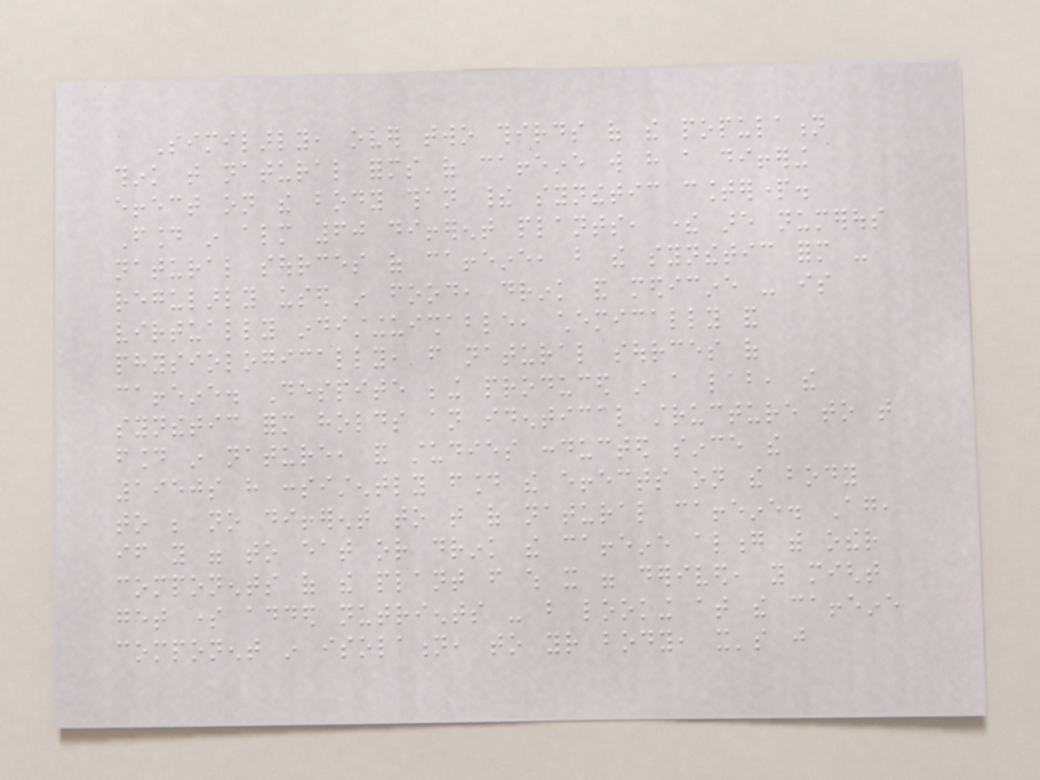Similarly, over two thirds of the population
think that natural forms of caffeine will have a differing
effect on the body than their synthetic counterpart.
Found in almost 60 different plants, there are numerous
natural sources of caffeine, but the synthetic form -
regularly used in food, drink and medicine - is
virtually indistinguishable, chemically and
physiologically, from natural sources of
caffeine. Despite being produced in a lab, the
synthetic form holds an identical structure to that
found in nature, and studies conducted since the
1950s have consistently found the effects on the body
to be no different to that of natural caffeine. Again,
if you were to eat or drink the caffeine along with other
components of the plant from which it were derived, you might
get some added nutrients - but looking at the caffeine
component in isolation, to your body, it's just
